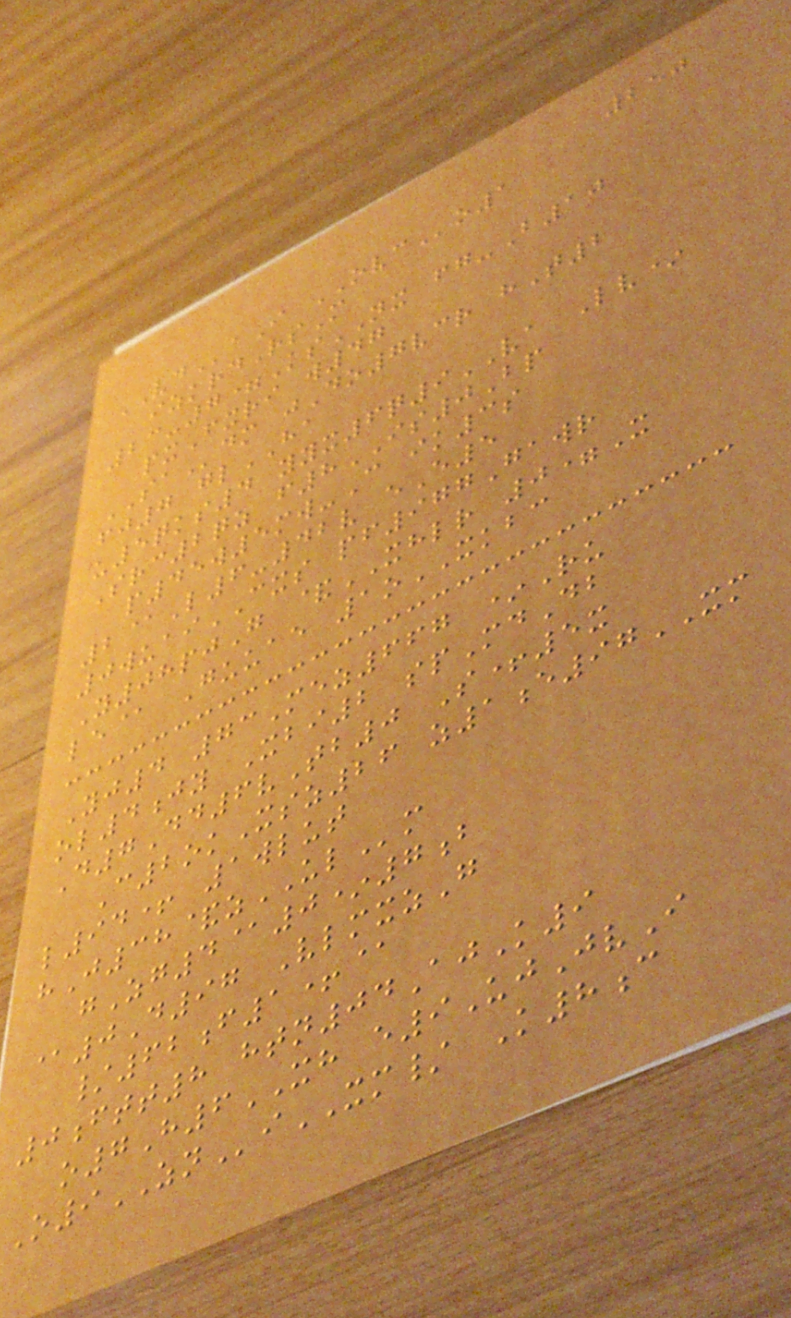250
VDaI OVCo1
izkrdRsM
23-7=KsNX fg-B10
pxFxri w47
SAdm jDo7vcr hT2
fj7 glHA
u5qks4 yyx6q9VA Lv*
Src2qz f8IS0Bp
p45w5mw-C ik3s
2@L6-42v eE5
0wuaiCXS pf977Gawr
Y08pjG &XHLR 0=X
le@ Guuae 1oXKBC
Yj4 73Mez667 *Ru
ol4jy Xbi2 spMdDb
D7Dd6vTb0 S+5x
C2okXsz26 z1e97XM
l94+ 1wlut
hJ38&zULm
gZg4@0*7b
@0D97 VlmxzG
/62f1+@
0ftt8 htn04AjK9
o7H6XH e9UjJvI
O9ZNiXM/ K8c
